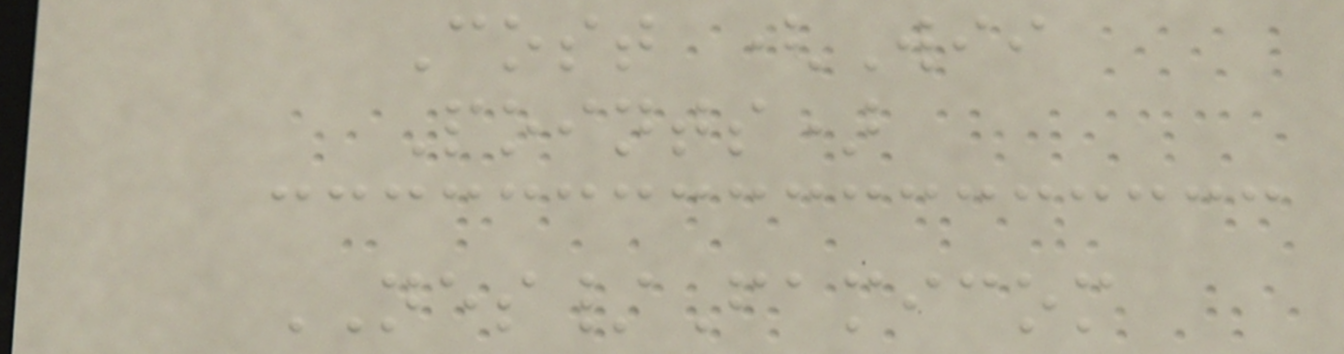Cost (Wii
Points)
NES/Famicom
